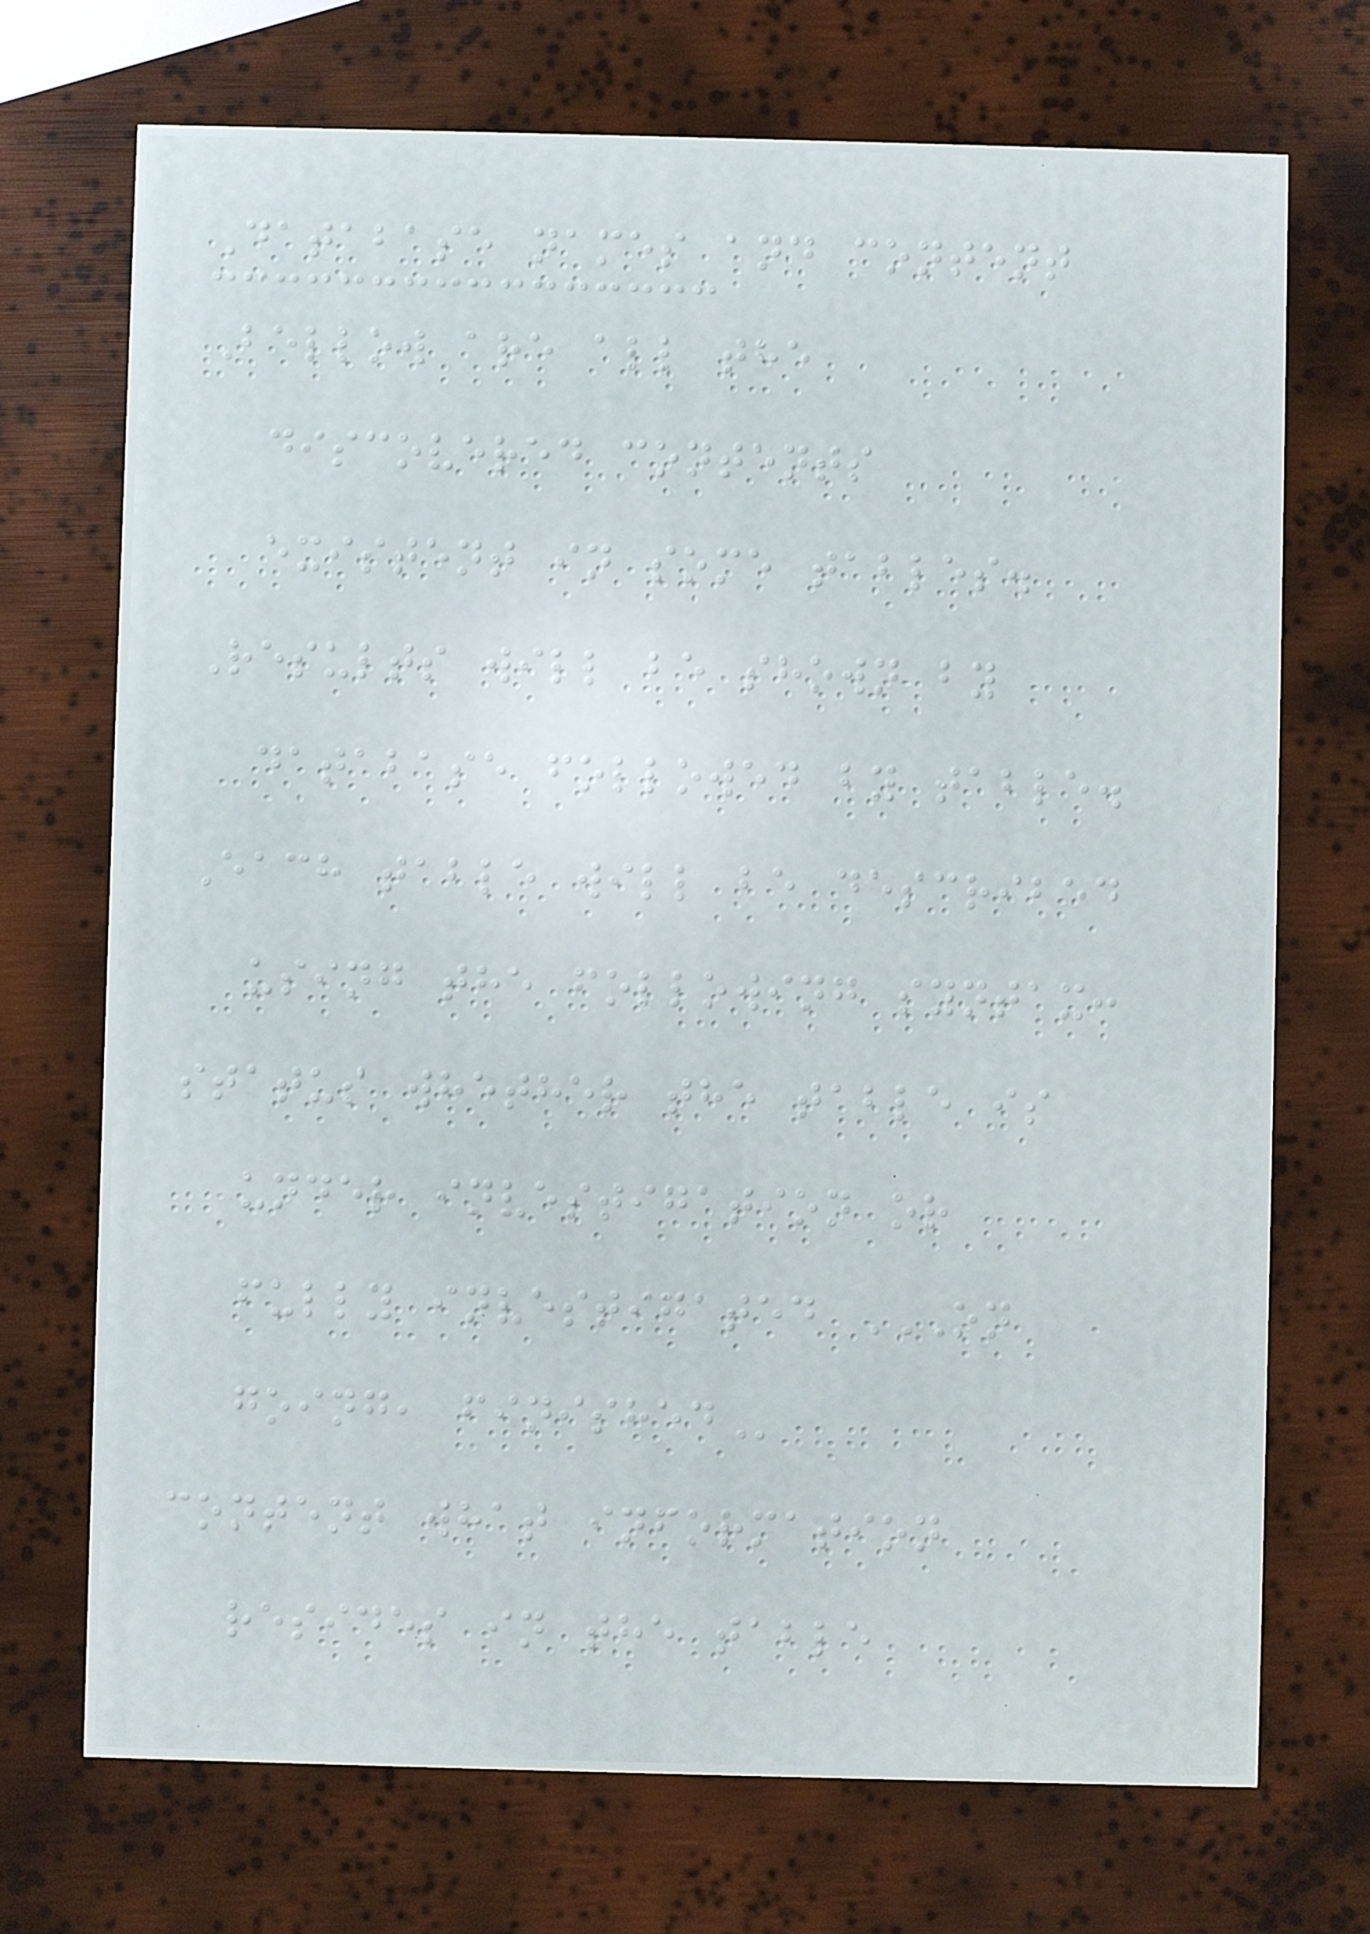Database names and content
Bellow are all the
discovered contents
existent in some tables.
Results will be shown by
database followed by table.
Each table will be described
using the following syntax:
status whether the table is
under investigation or
fully investigated ON
GOING, FINISHED
content what information
resides in the table
